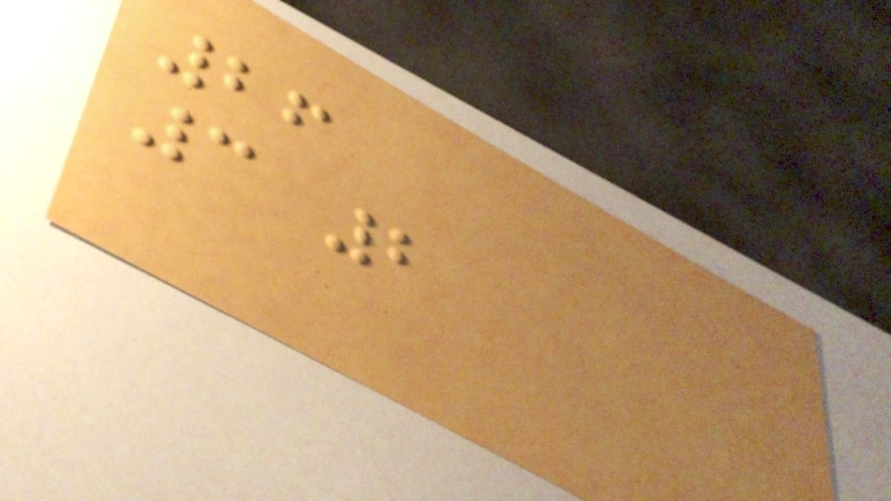26
3 2
